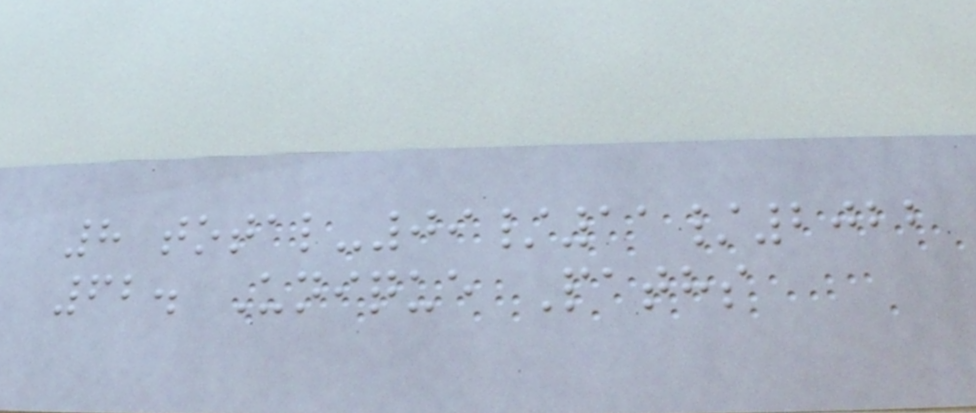8 total-09/11/2022
62. Unique Paths
